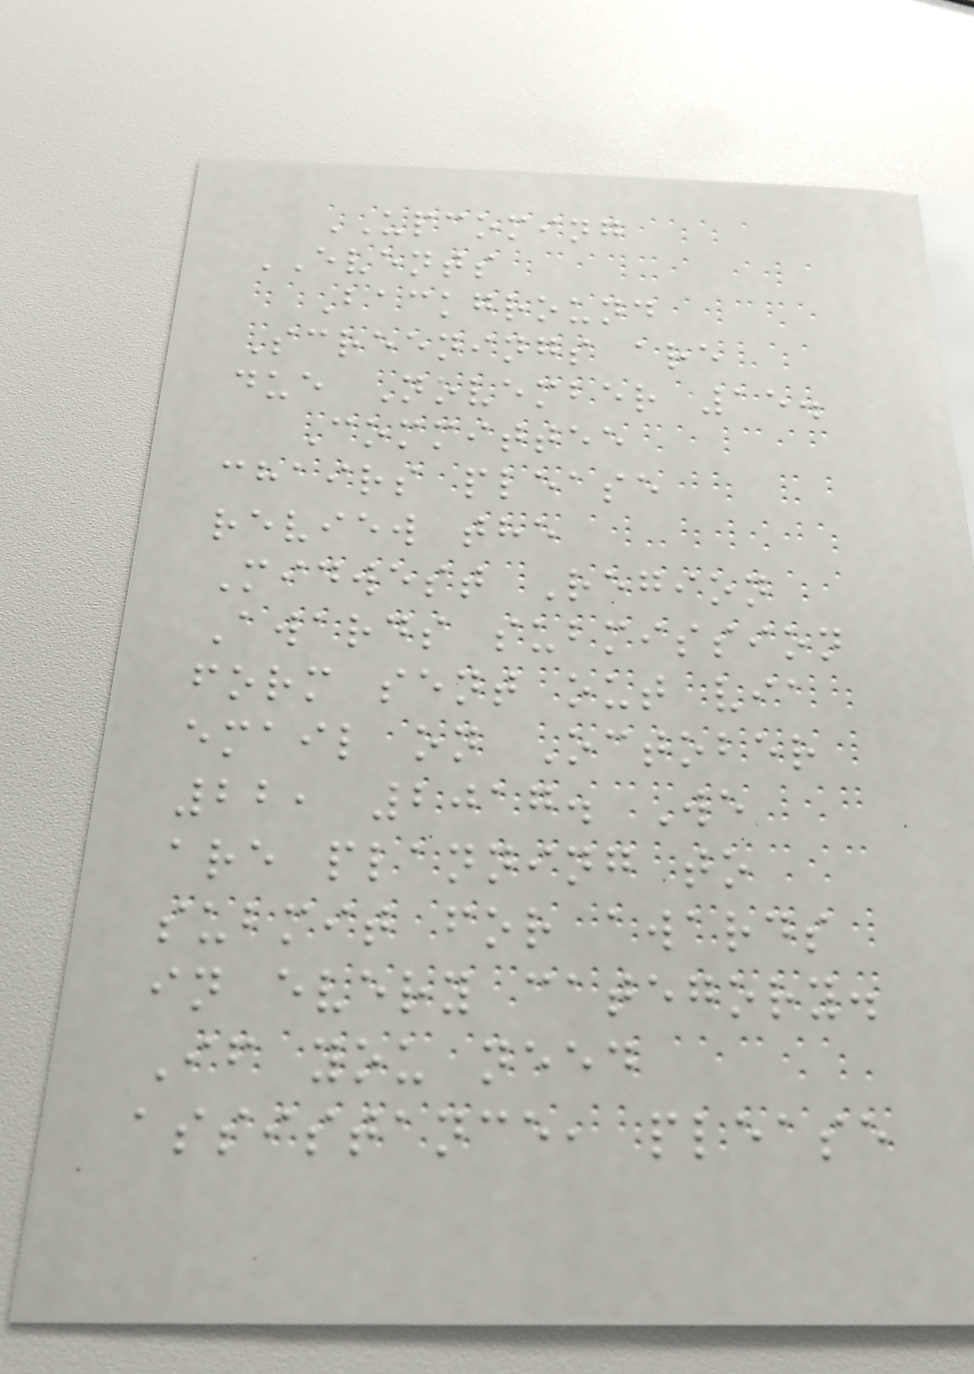UPCOMING
EVENTS
Background
Screenings are
due November 15.
Committee
chairs please
review the
Midwest Region
Awards submission
form sent out via
email on October
22, 2017. We
are planning to
submit for awards
in every category.
If you need
assistance, please
